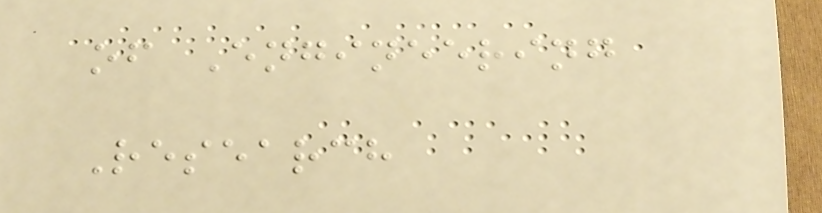of Engineering
Research
